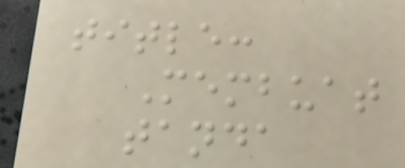title:
Membuat
tanda
